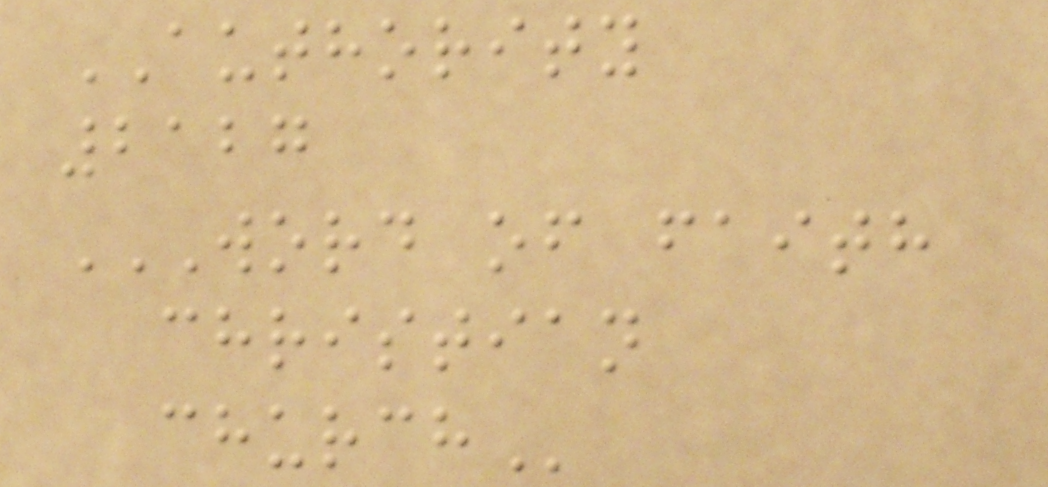AUTHORITY
2127
WORD OF FAITH
CHRISTIAN
CHURCH
